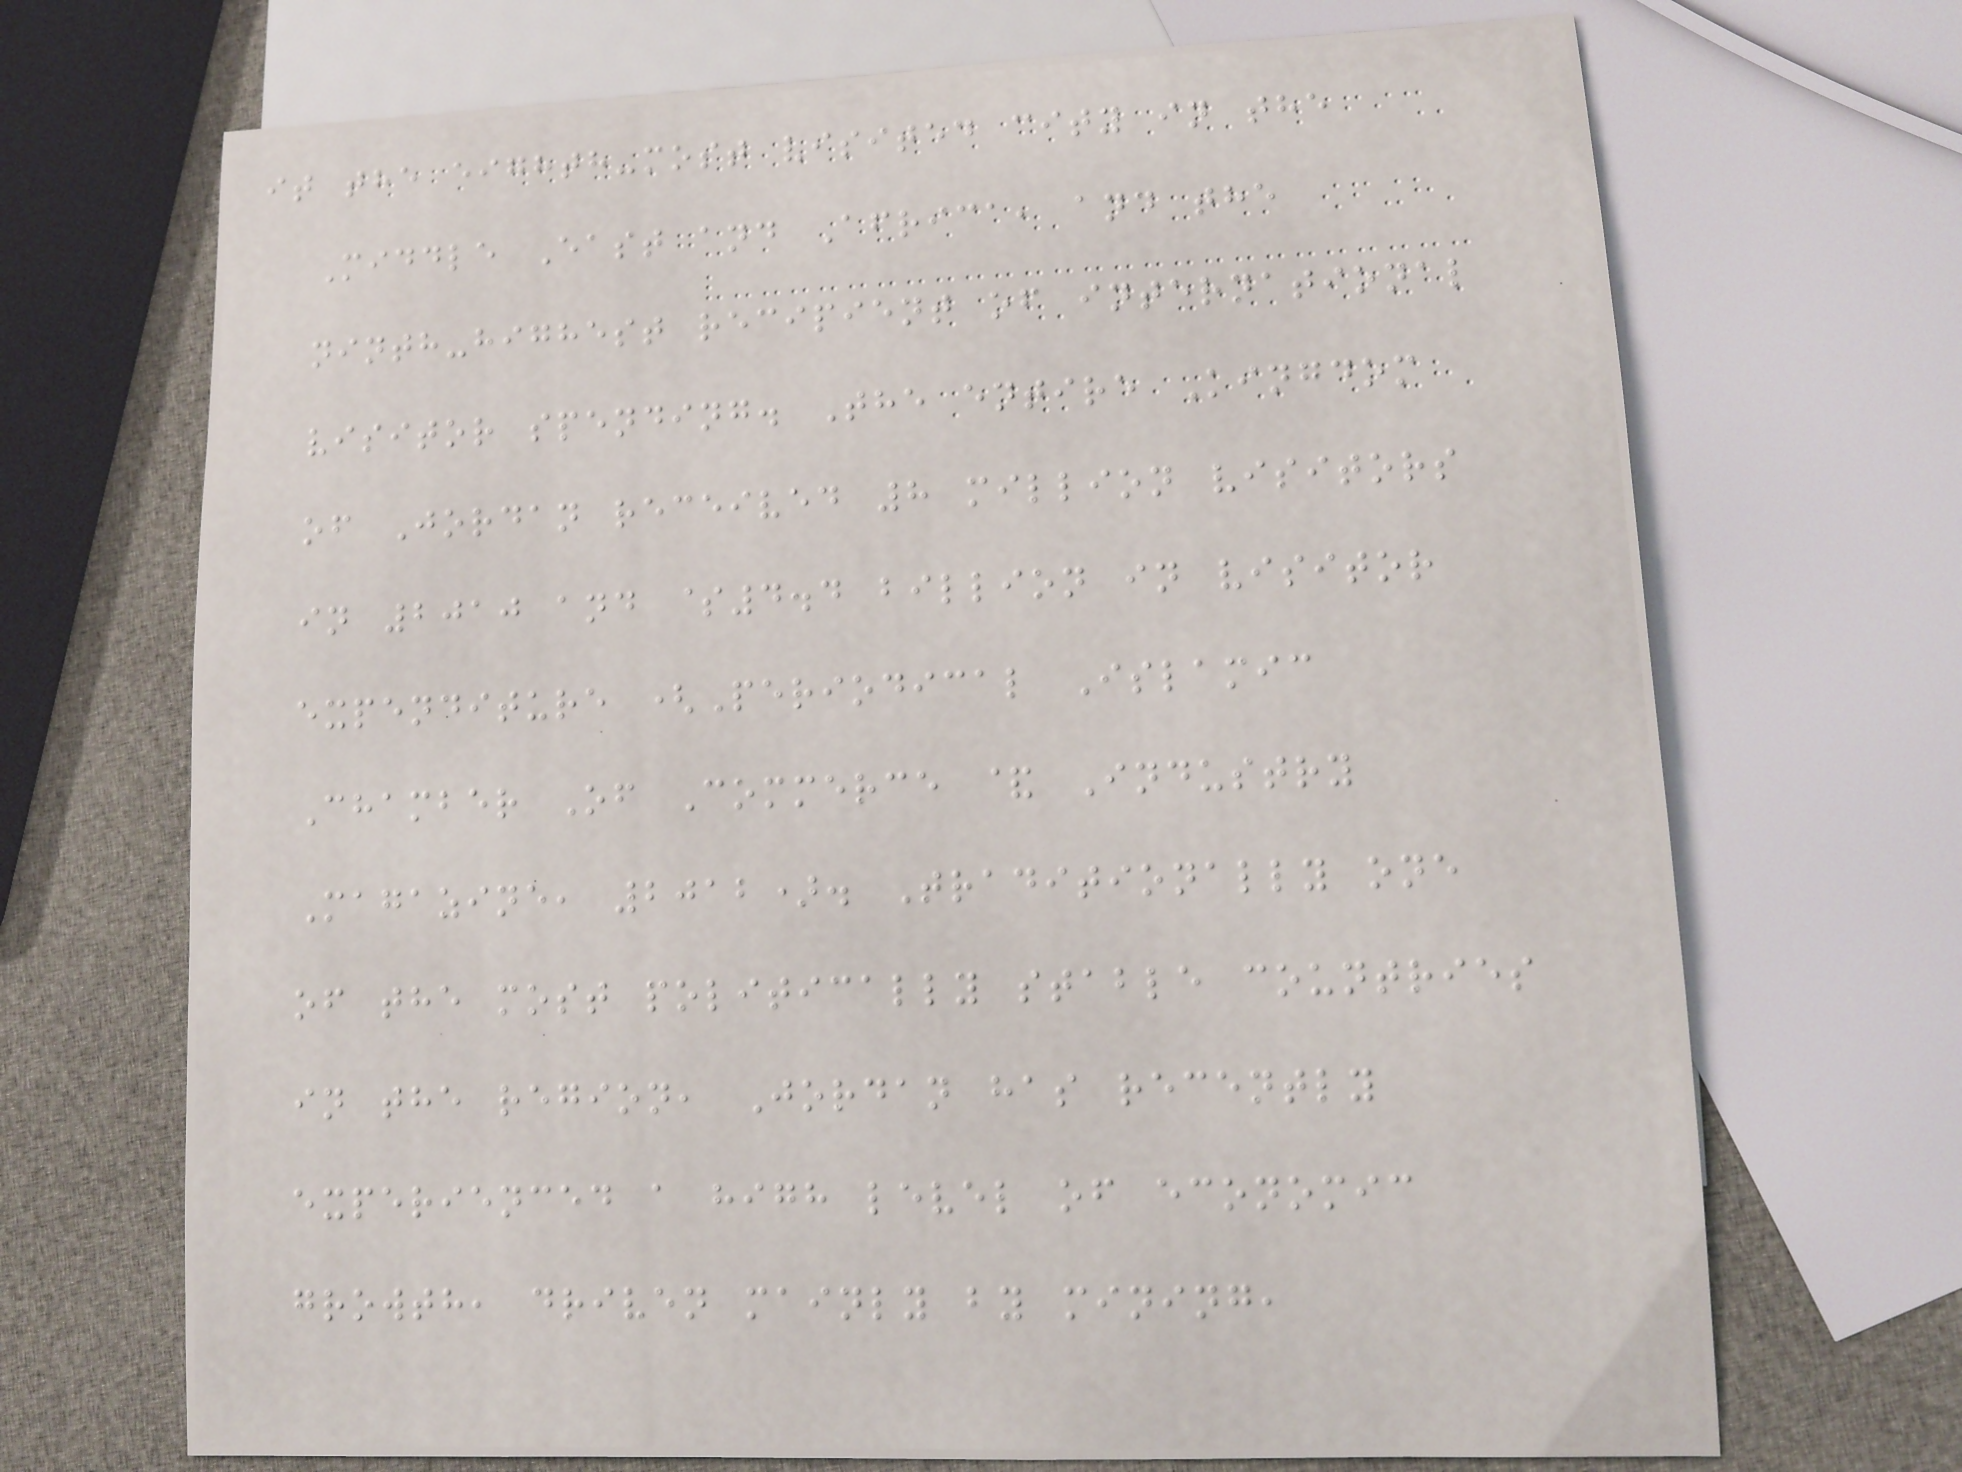it the eighth-most visited city in the
Middle East and Africa, and the
ninth-highest recipient of international
visitor spending. The entire Kingdom
of Jordan received 8 million visitors
in 2010 and $4.4 billion in visitor
expenditure (Periodical Islamic
Chamber Of Commerce & Industry
Magazine, 2012). Traditionally one
of the most politically stable countries
in the region, Jordan has recently
experienced a high level of economic
growth, driven mainly by mining,
